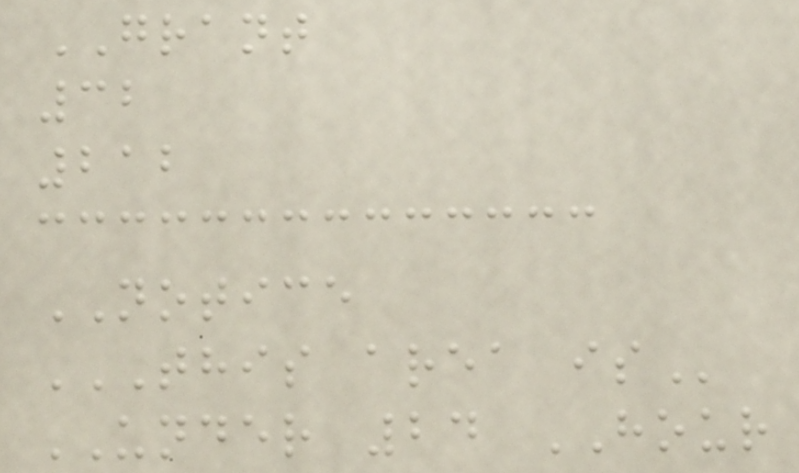GRANT
32
212
NOTICE
THIS AREA IS
UNDER 24 HOUR
